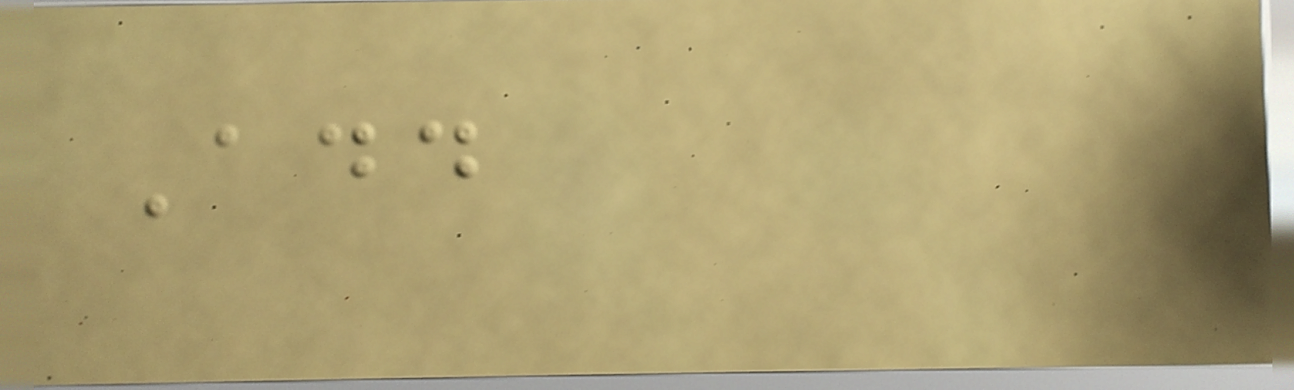Add
